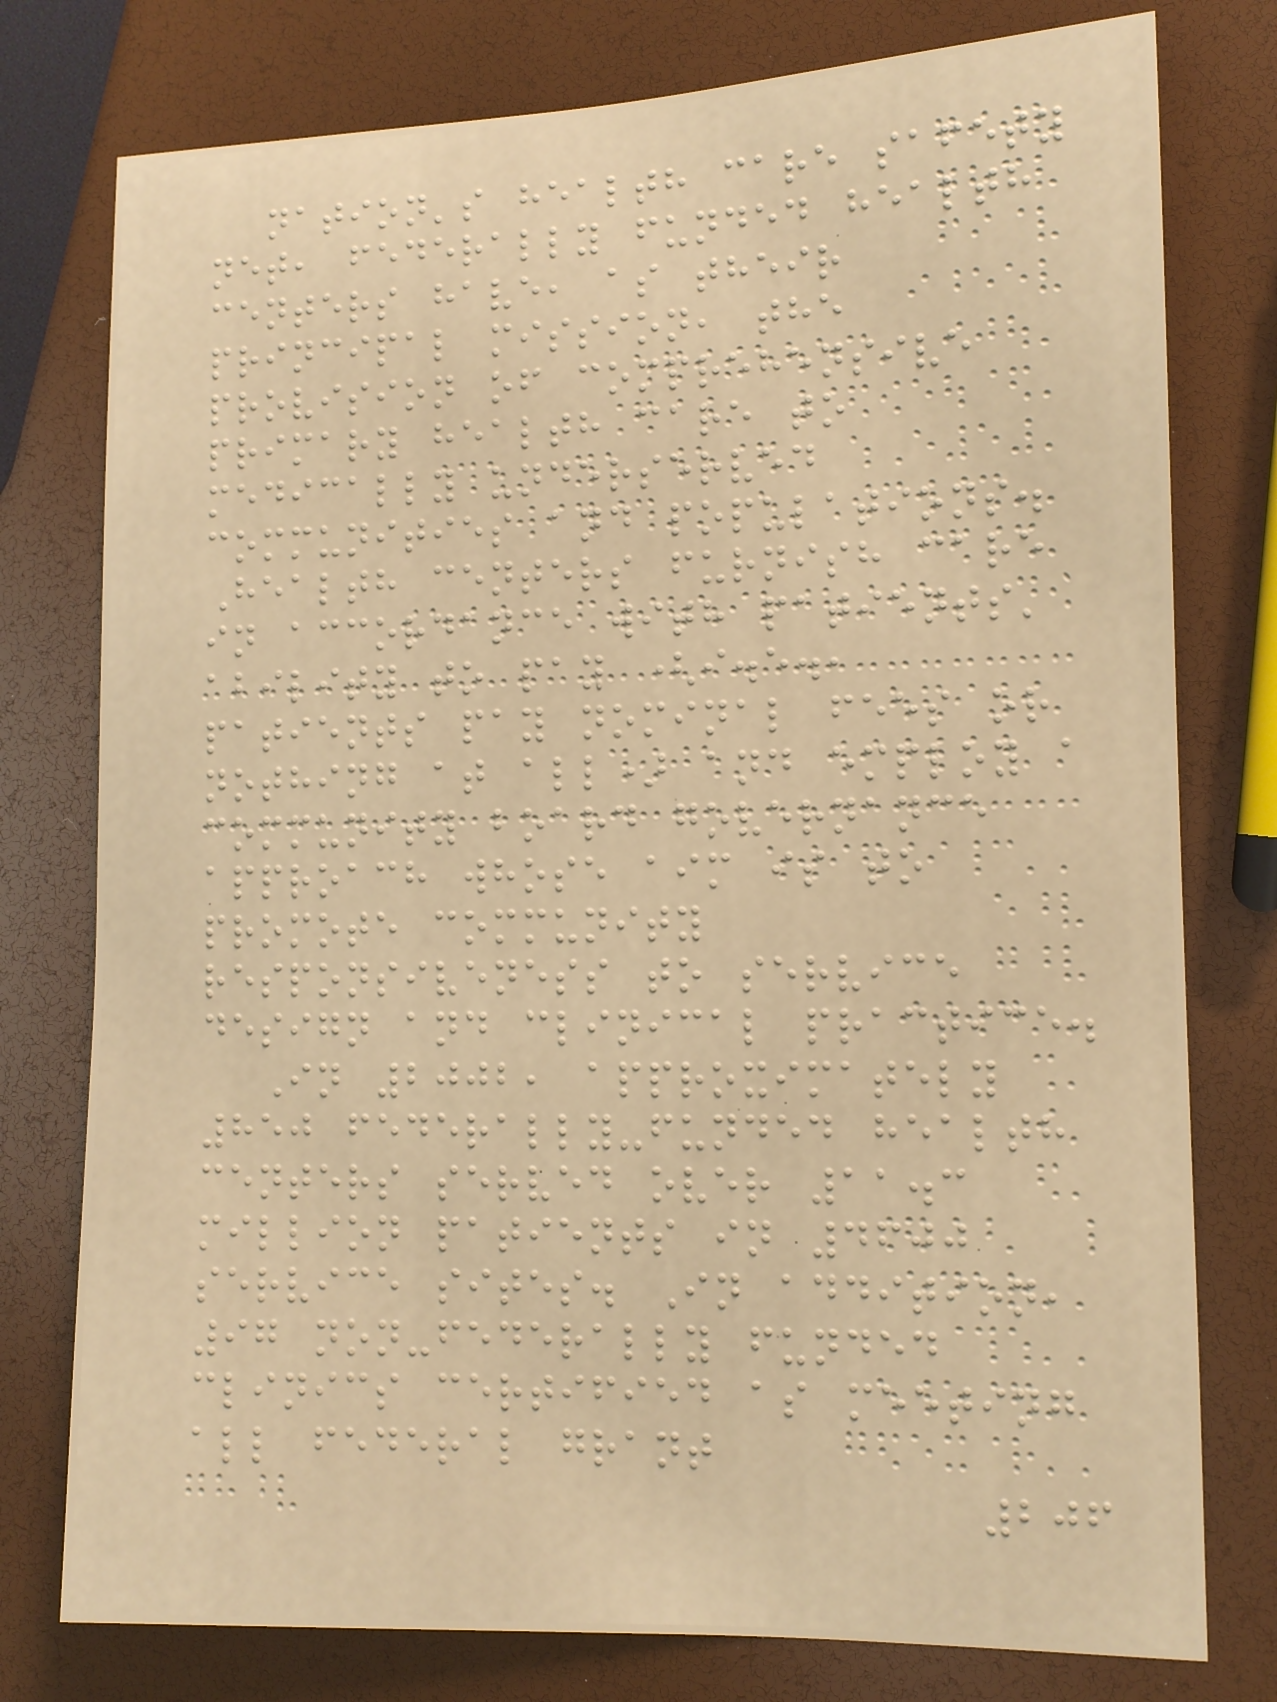nation's health care safety
net, federally funded health
centers have, as their
principal mission, the
provision of comprehensive
primary health care to
medically underserved
communities and populations.
Health centers furnish care
in accordance with patients'
ability to pay (i.e.,
patients pay nominal fees or
nothing at all) and employ a
community board governance
approach whose aim is to
promote community
responsiveness to service
design and clinical practice.
In 2002, approximately
850 federally-funded health
centers served over 11.3
million patients in 4600
service sites. In addition,
97 non-federally funded
clinics certified as meeting
all federal grant
206
